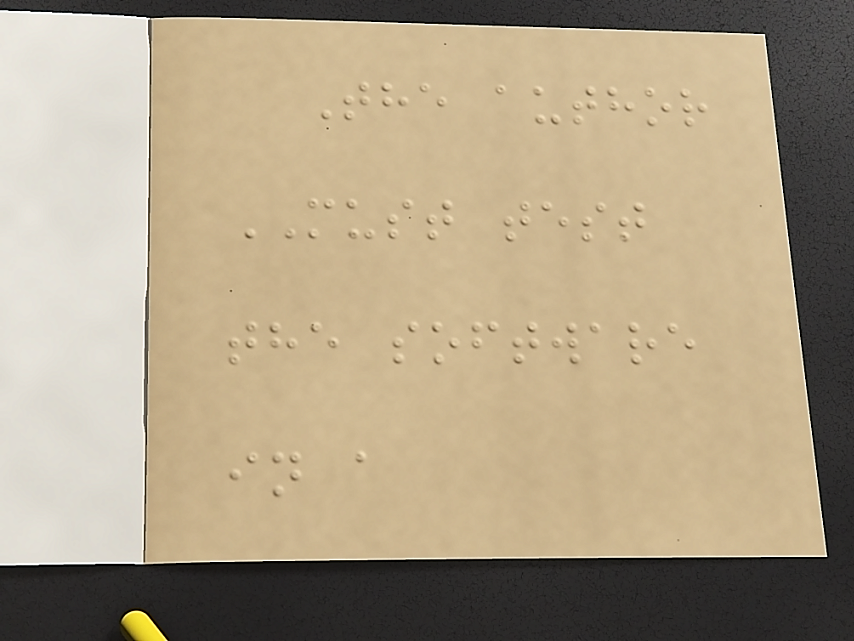The author
MUST test
the software
in a
